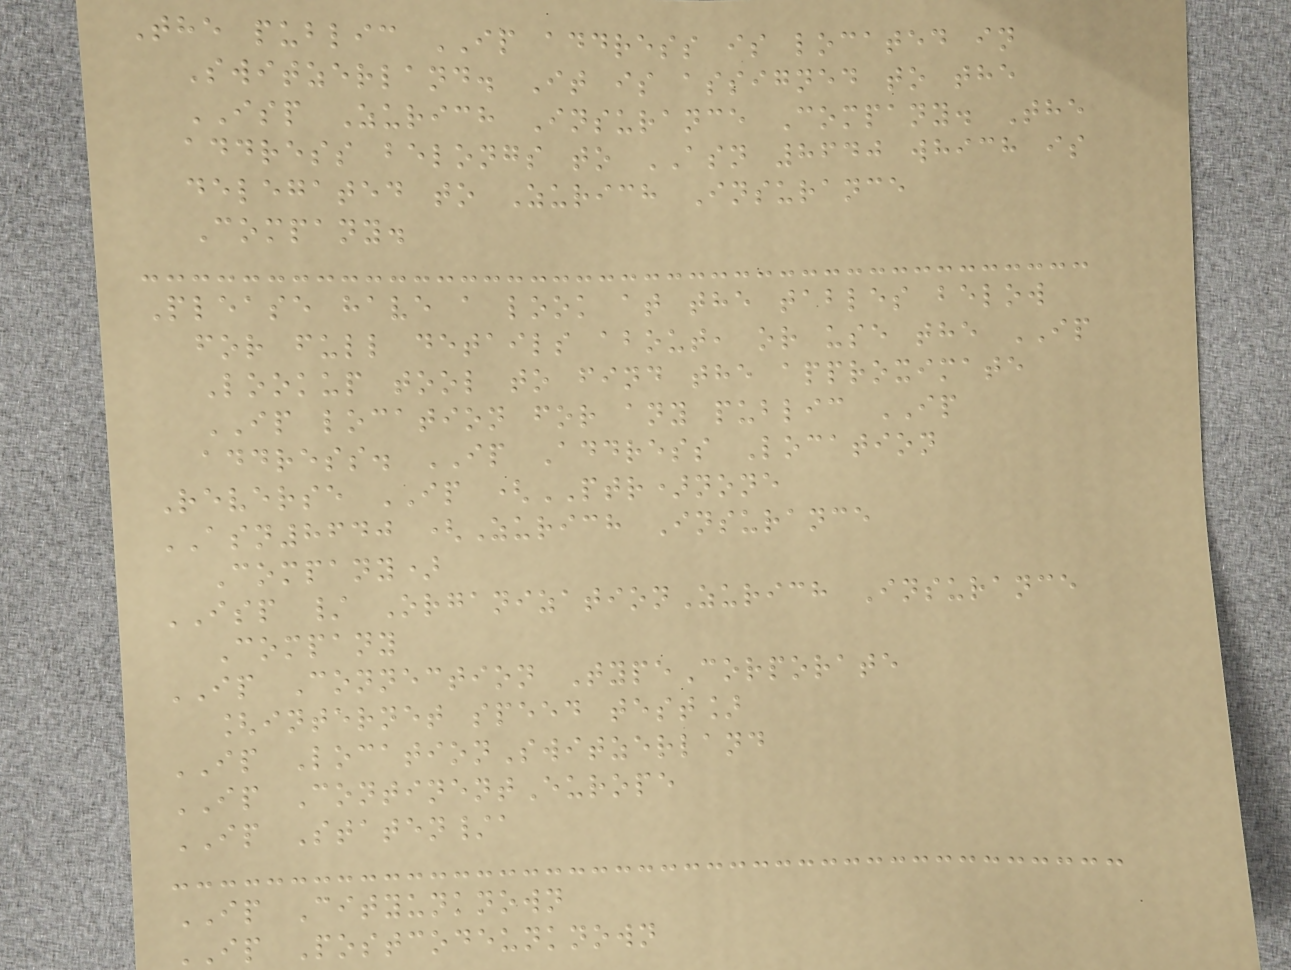The public IP address is located in
Switzerland. It is assigned to the
ISP Zurich Insurance Company. The
address belongs to ASN 8640 which is
delegated to Zurich Insurance
Company.
Please have a look at the tables below
for full details about, or use the IP
Lookup tool to find the approximate
IP location for any public IP
address. IP Address Location
Reverse IP (PTR)none
ASN8640 (Zurich Insurance
Company)
ISP / OrganizationZurich Insurance
Company
IP Connection TypeCorporate
[internet speed test]
IP LocationSwitzerland
IP ContinentEurope
IP Staten/a
IP Cityunknown
IP Postcodeunknown
